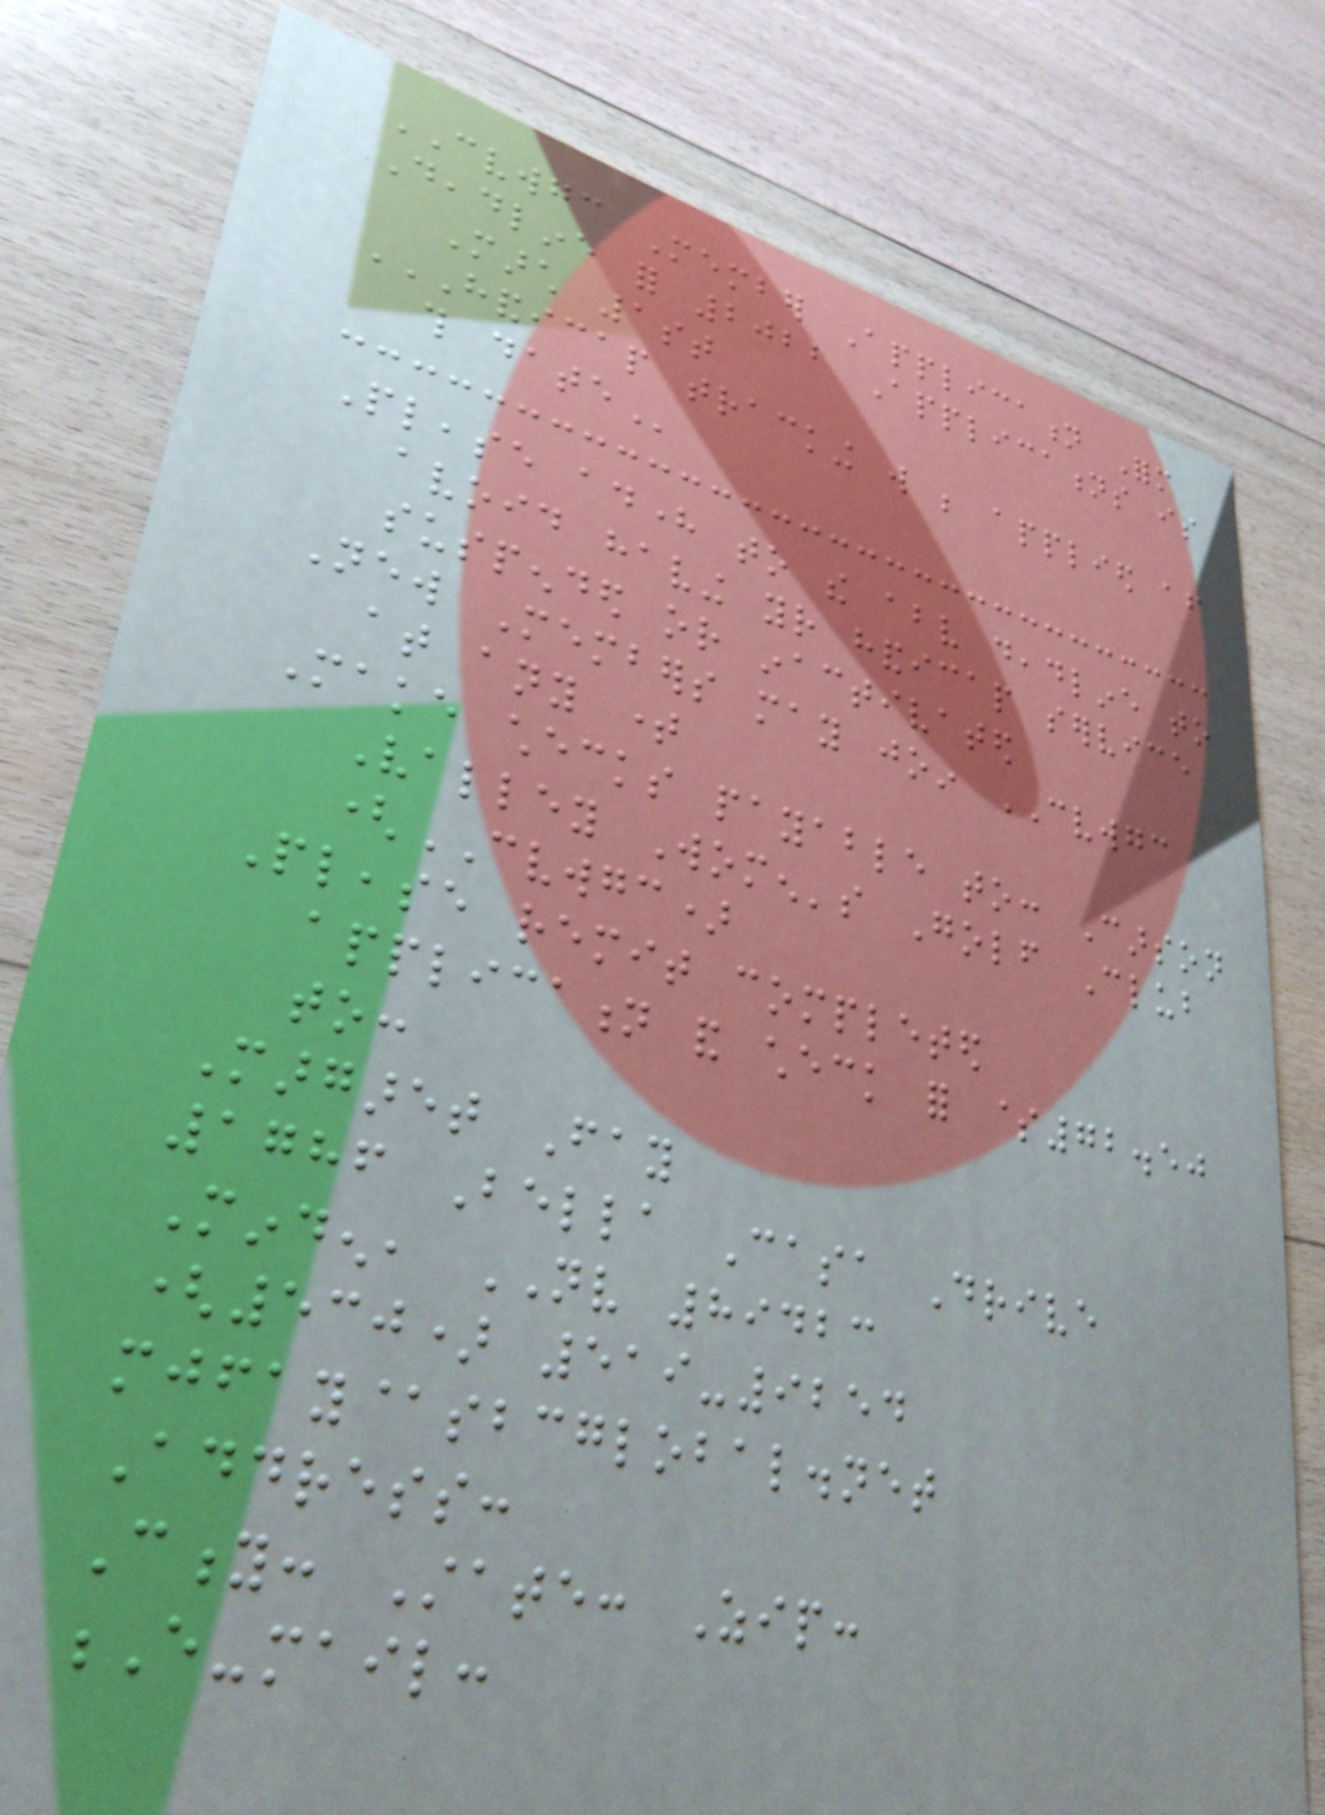CVWGC Member Application Form
Deadline for 2022 Applications is
March 1st
HANDICAP TRACKING WILL BE APPLIED AFTER
THIS DATE
Please adhere to the above deadline to
avoid having your handicap service
suspended or inactivated
New Members may join CVWGC
at any time
Make checks payable to: Carson
Valley Women's Golf Club
(CVWGC)
Please remit completed
application and check for $72.50
to:
Margaret Fay
1786 Bella Casa Drive
Minden, NV 89423
(530) 519-9254
mjfay@sbcglobal.net
Address:
City: State: Zip:
E-mail:
